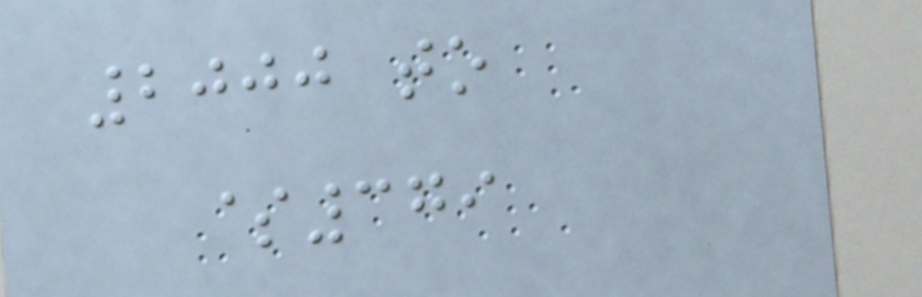2000 to
$379
